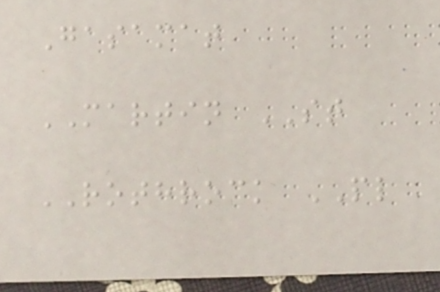Gasamat
MARTIN ST
ROTHROCK PL
